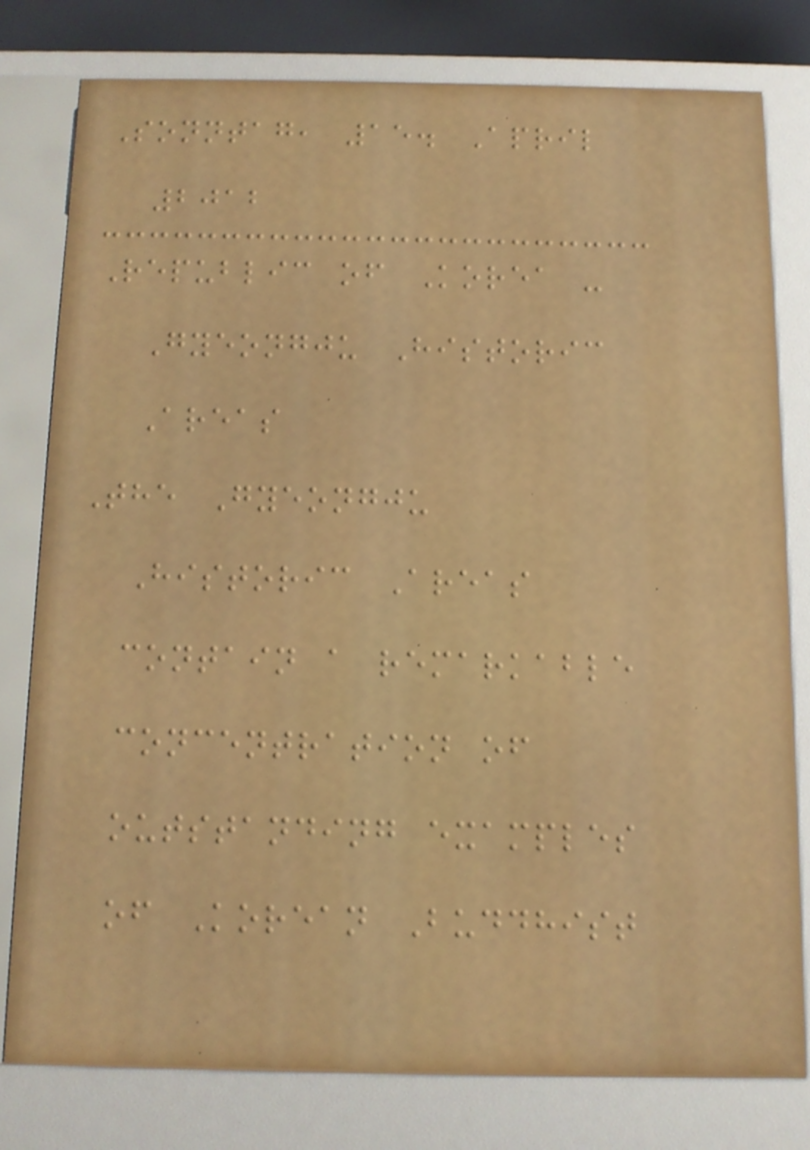Sonntag, 15. April
2012
Republic of Korea -
Gyeongju Historic
Areas
The Gyeongju
Historic Areas
contain a remarkable
concentration of
outstanding examples
of Korean Buddhist
